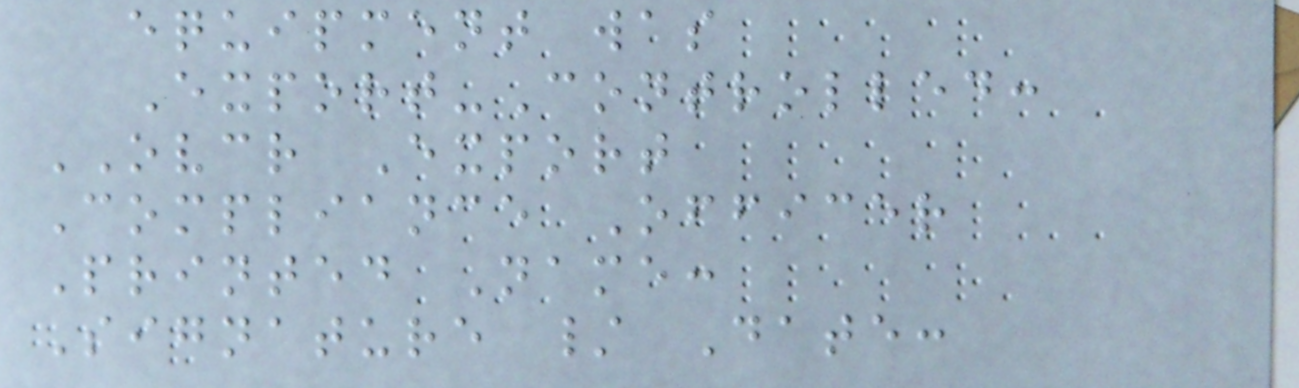equipment was
Export-Controlled:
OVCR Export
Compliance Officer
Printed Name:
Signature / Date:
